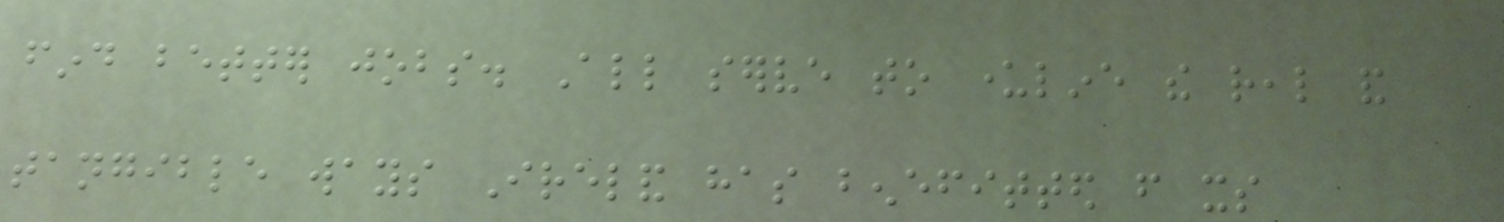find better jobs. All serve to underline the real and
tangible ways Ireland has benefitted from its
